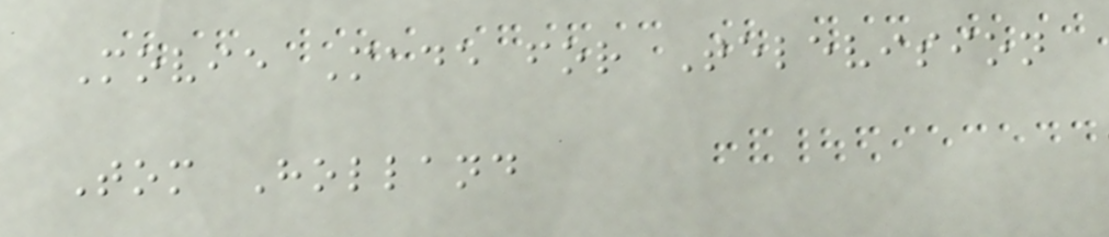Movie Made for Television
Tom Holland
